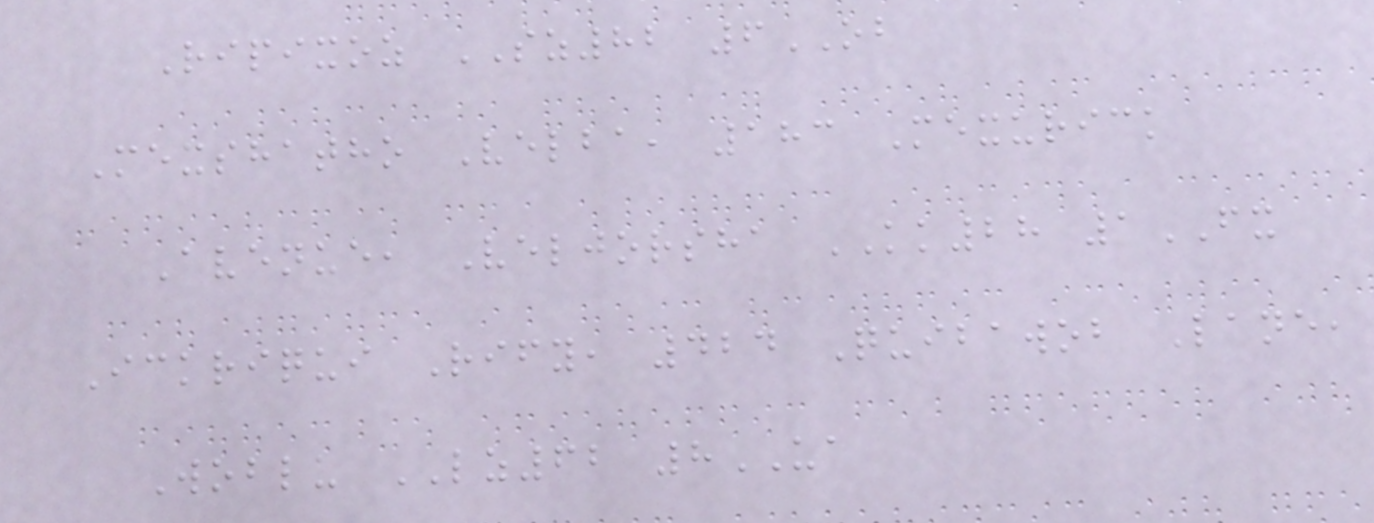Ripixoz SZ82 6OB
Mexshatho Velba, 183 Mexurick
Avenue, Veljorsha KK28 1FX
Ickriqui Rify, 424 Quibawob Lane,
Woblu LZ62 8UA
